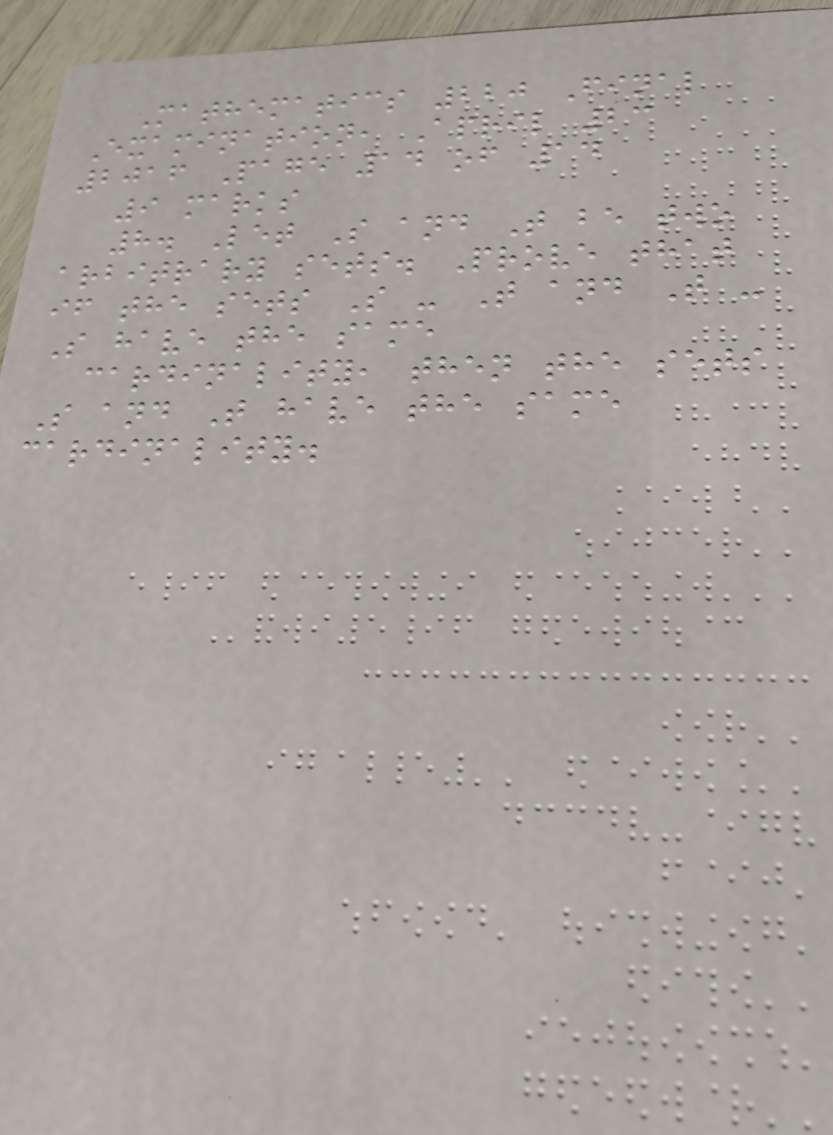Mathematics 220 Final
Examination, April 23
2016 Page 14 of 14
9 marks
8. Let S and T be two
arbitrary sets. Prove that
if the sets S - T and T -
S have the same
cardinality, then the sets
S and T have the same
cardinality.
